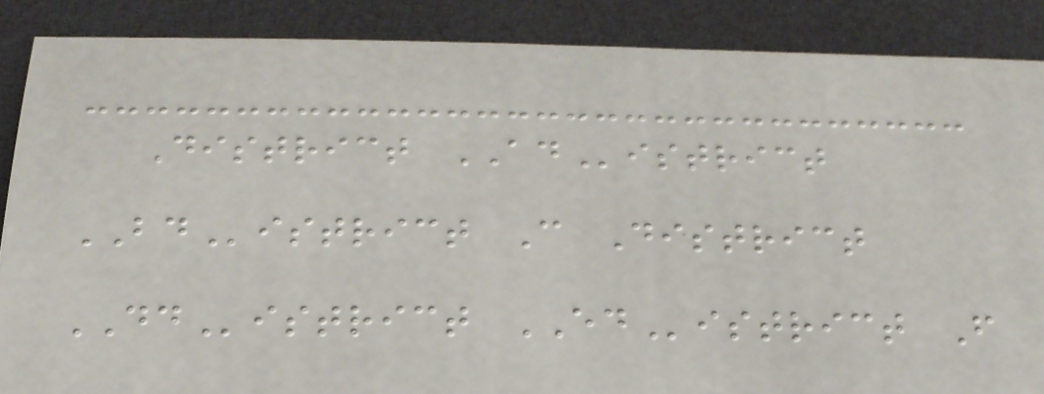District ADistrict
BDistrict C District
DDistrict EDistrict F
